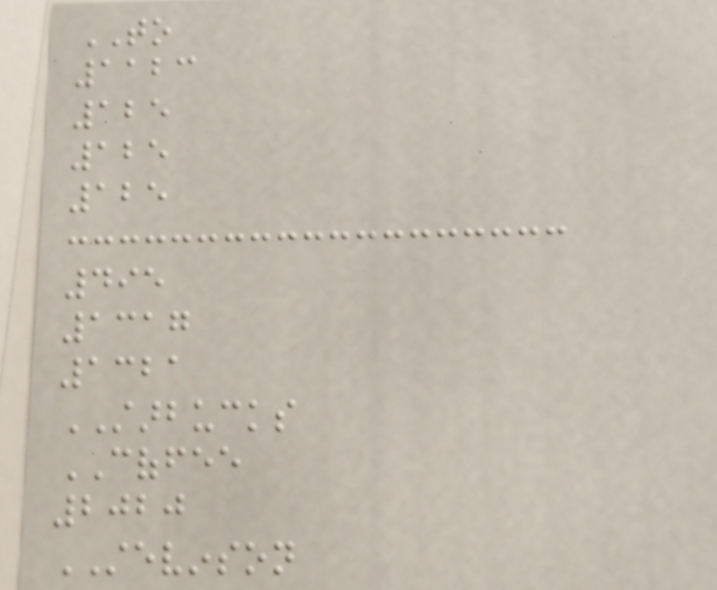TO
1123
125
125
125
495
1317
1321
STARBUCKS
COFFEE
2020
STEVINSON
